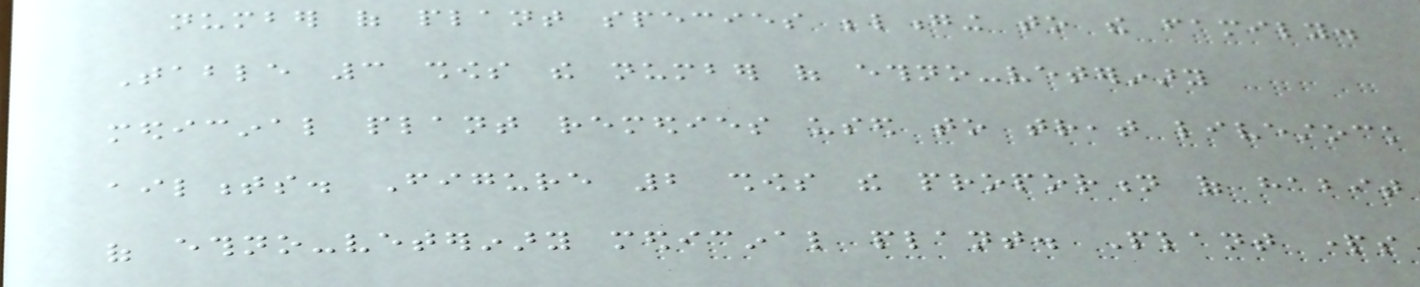number of plant species belonging to the family.
Table 3 shows the number of ethno-veterinary
medicinal plant remedies used to treat livestock
ailments. Figure 2 shows the proportion of habit
of ethno-veterinary medicinal plant. Plant parts
